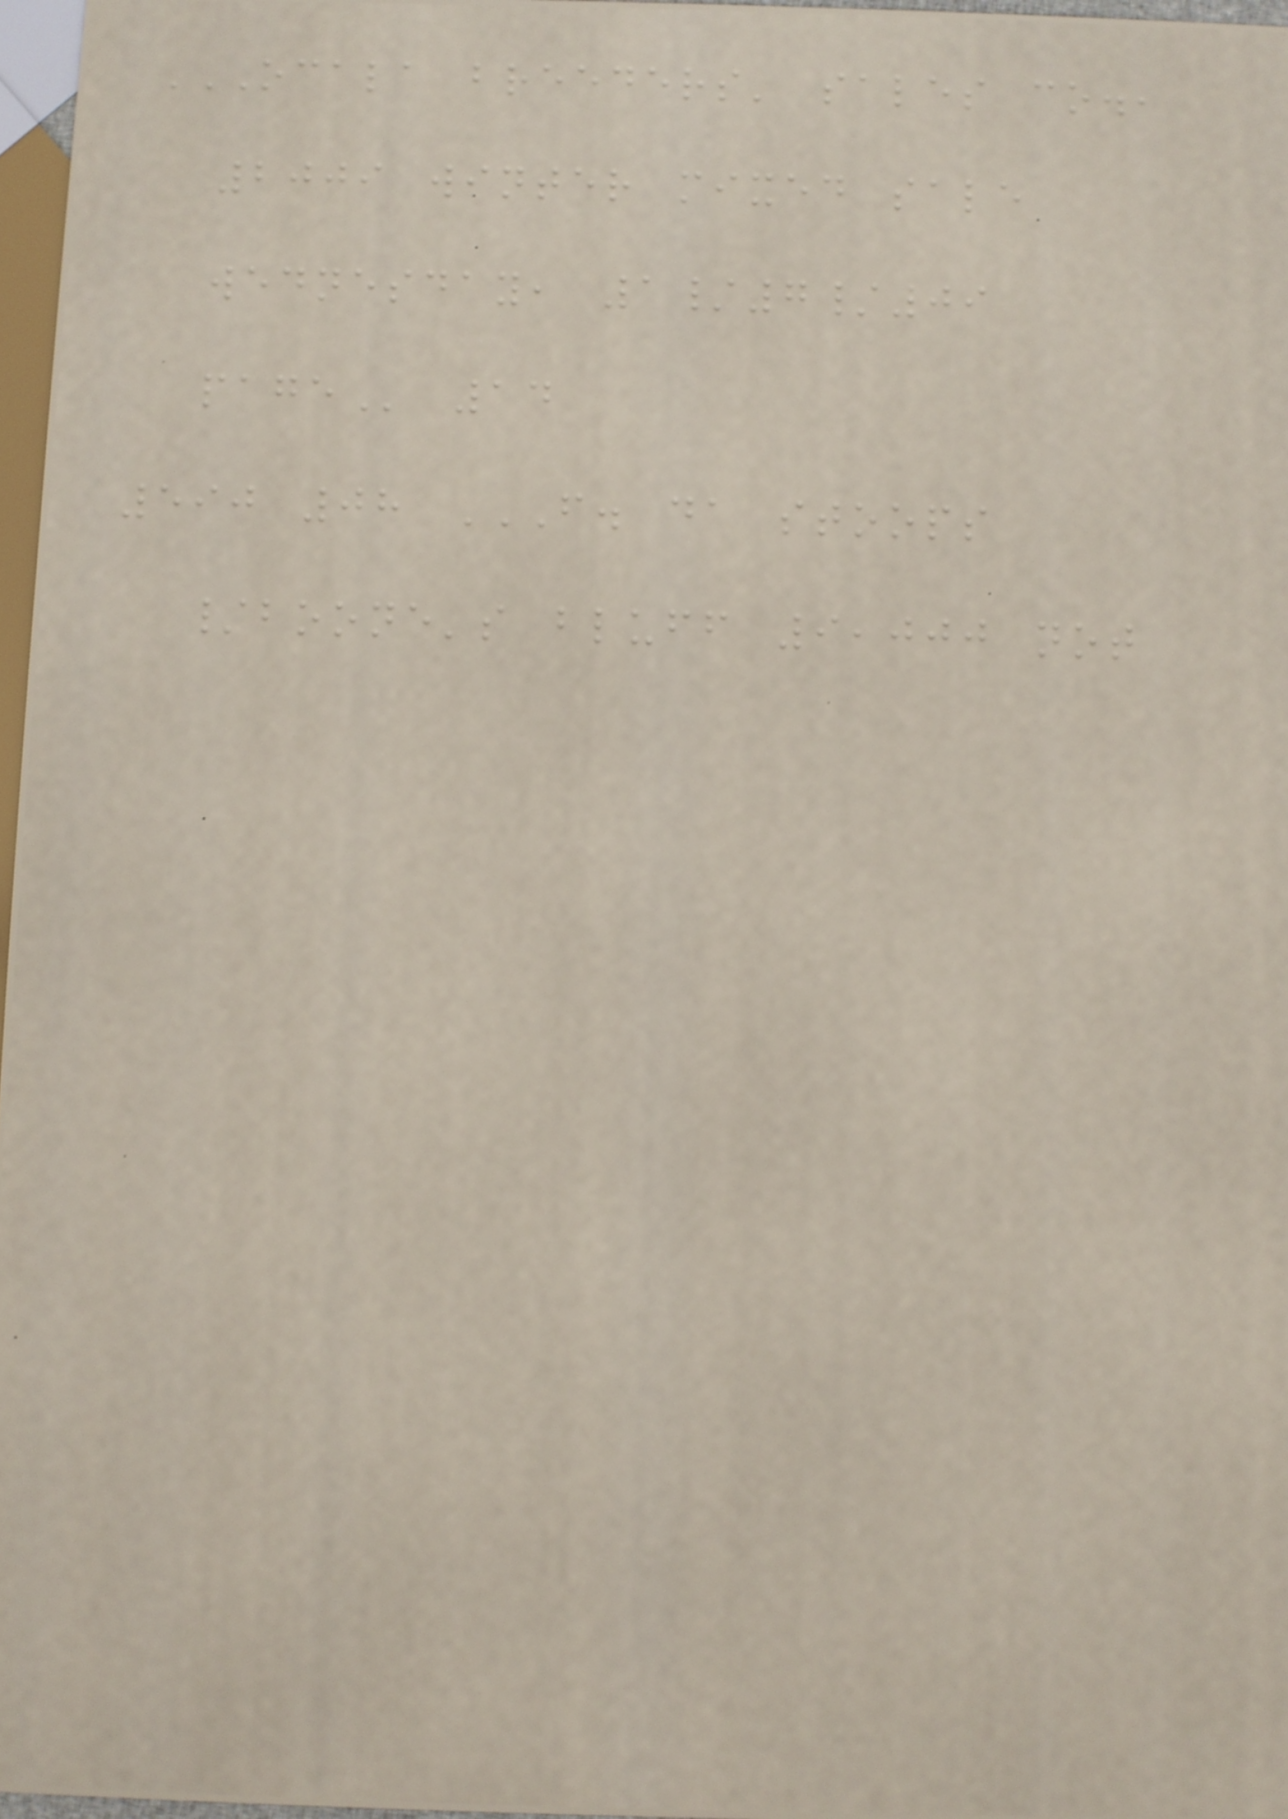OCALA BREEDERS' SALES CO.,
2009 WINTER MIXED SALE
WEDNESDAY, 1/7/09
PAGE 14
590 08 F. DA STOOPS
/BOONE'S BLUFF 9,000 NOT
